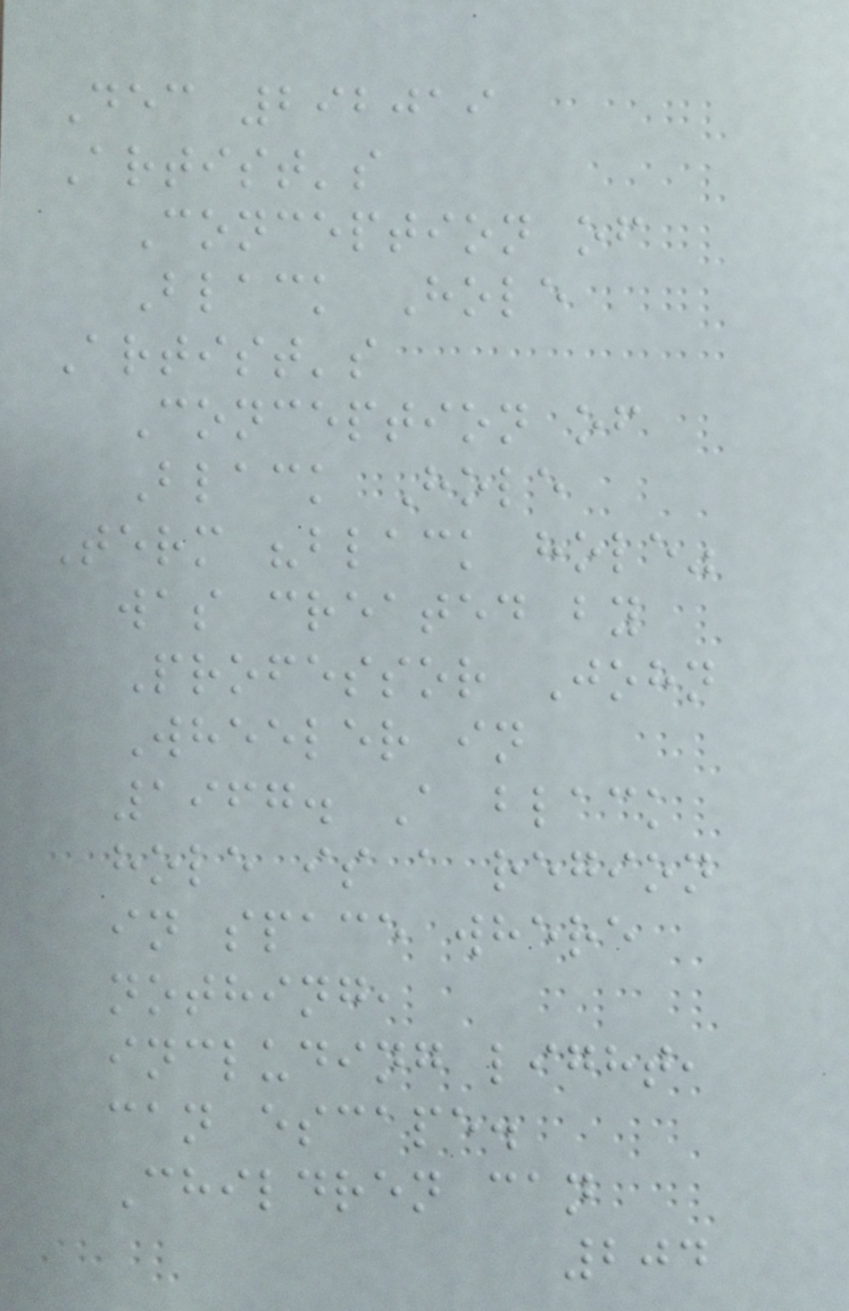Dec 292019
Artist's
Conception of
Black Hole
Artist's
Conception of
Black Hole
Term "black hole"
was created by
Professor John
Wheeler in
1967. A black
hole is a region
in space where
nothing,
including light,
can escape.
Children can
204
